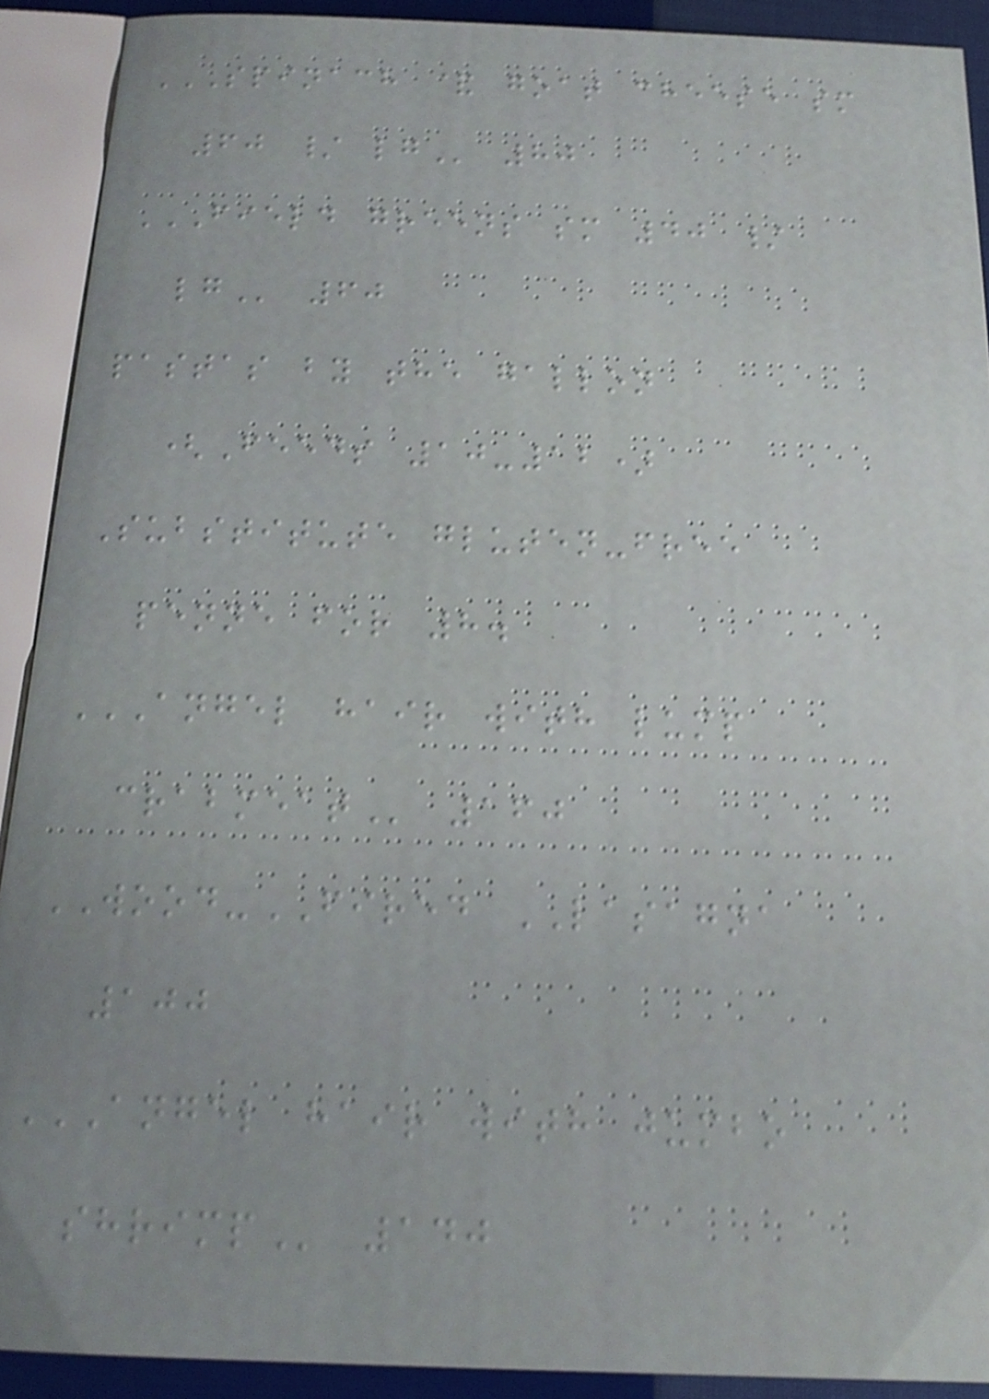SPINACH & GOAT CHEESE SM
60 / LG 80
FIELD GREENS SM 40 /
LG 60
pastas by the gallon
(Feeds 10-12)
Substitute gluten-free
penne for 8.
ANGEL HAIR WITH LUMP
CRABMEAT 160
WOOD-FIRED LASAGNA
100
ANGEL HAIR WITH JUMBO
SHRIMP 140
